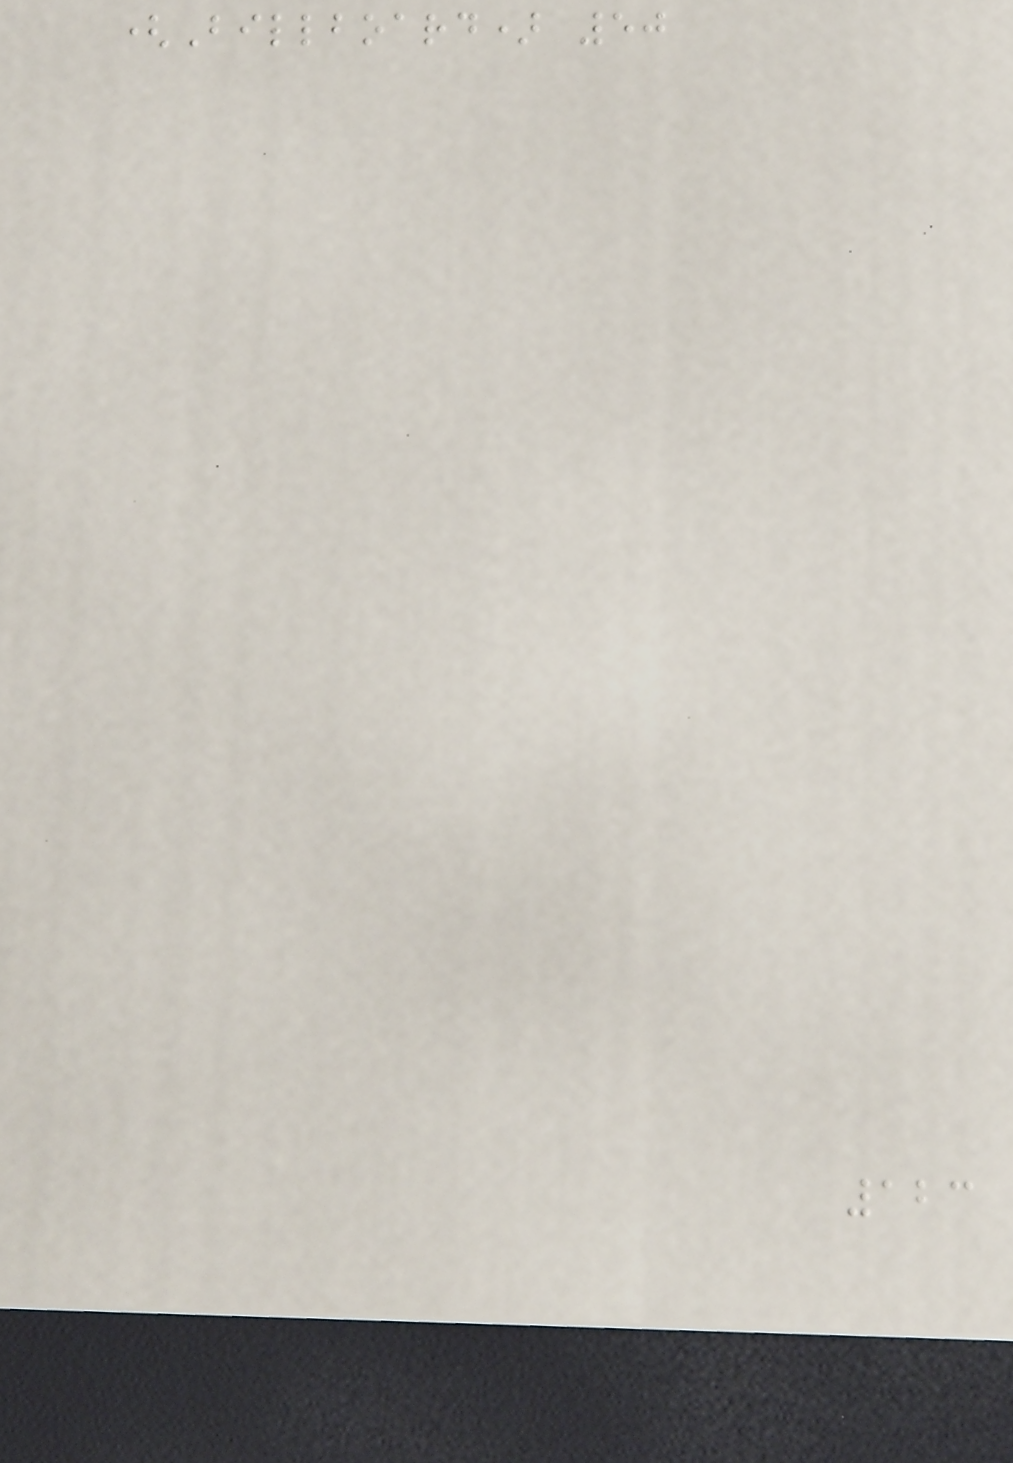(Billboard) 50
123
